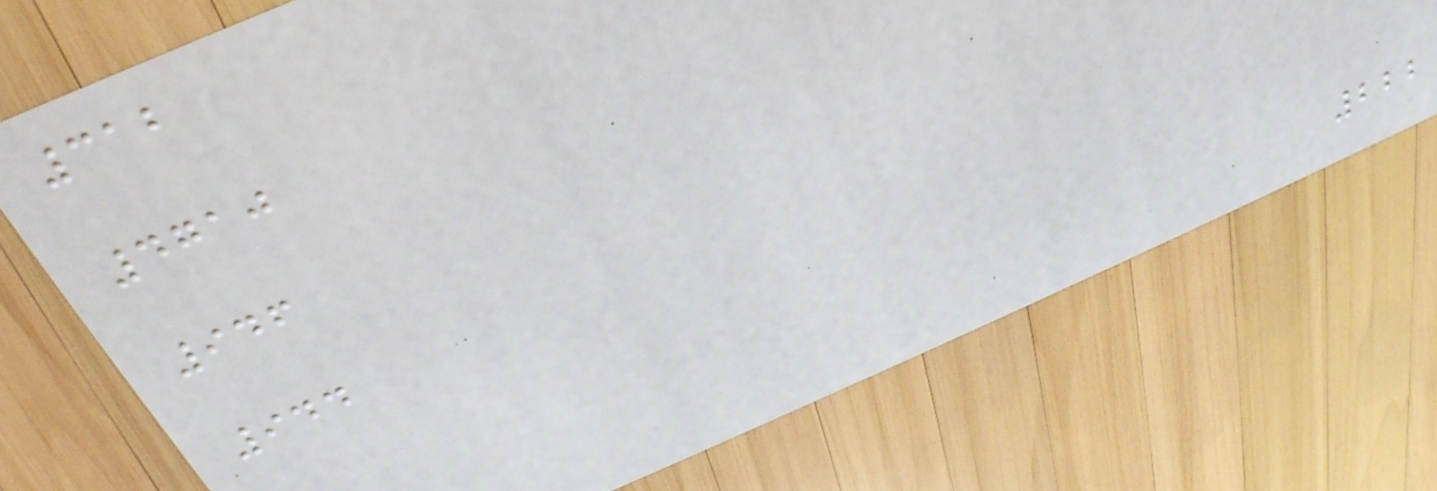312
4710
946
944
222
